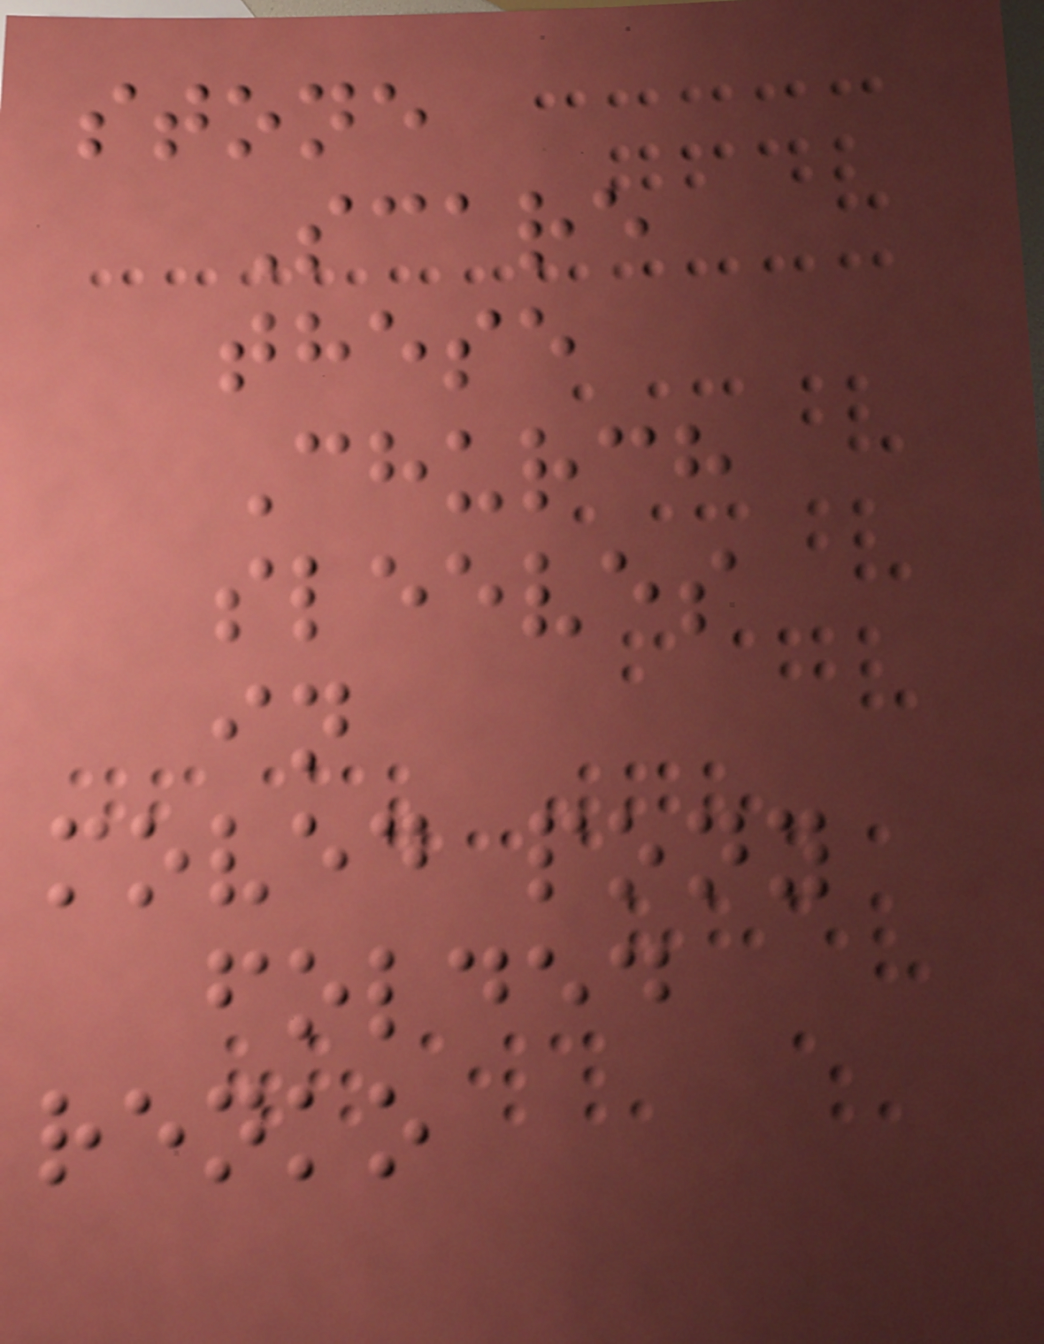stone
Scare
these
Church
sleeves
in
moved pony
folded
renko
